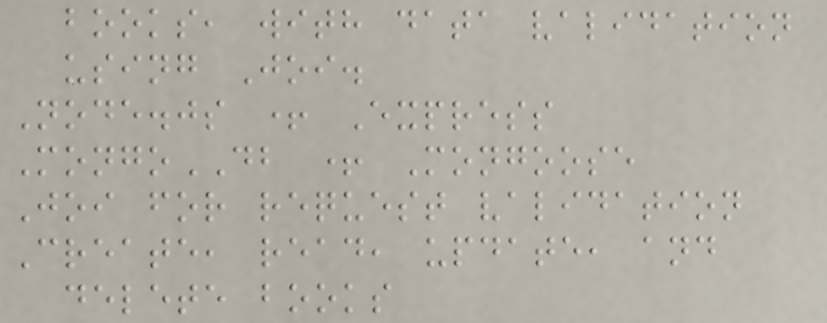books, with data validation
using Joi.
Node.js + Express
MongoDB + Mongoose
Joi for request validation
Create, read, update, and
delete books
